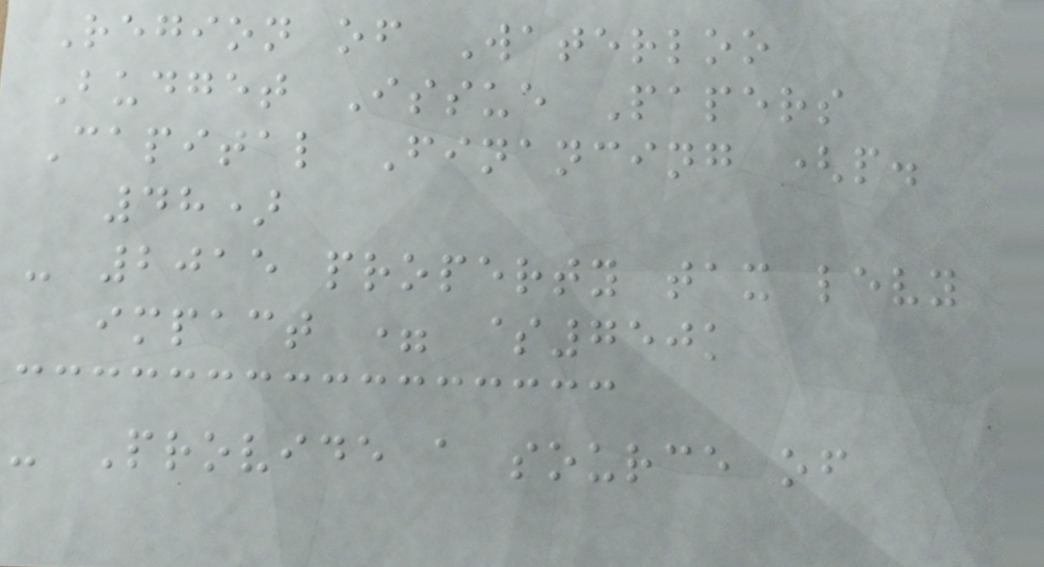Region of Waterloo
Budget Issue Papers
Capital Financing (p.
48)
- 2015 property tax levy
impact = $750k
- Provide a source of
